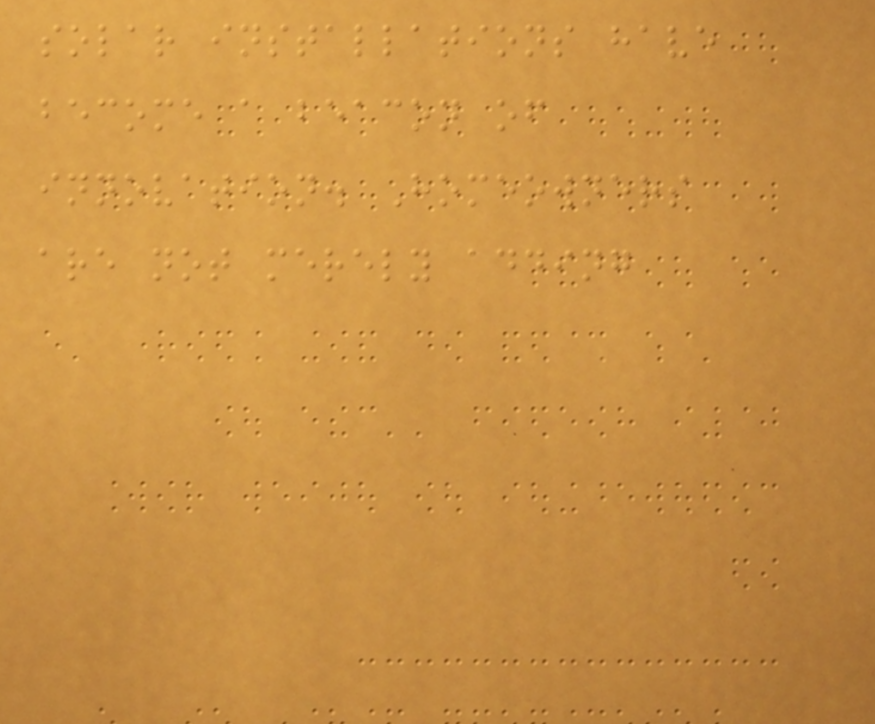solar installations have
become a beacon of
innovation. Homeowners
are not merely adding
